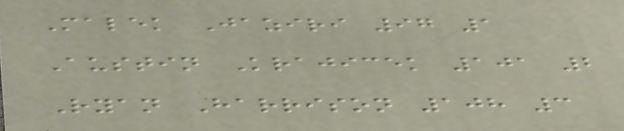Malek Jaziri 97 1
Austin Krajicek 101 2
Ryan Harrison 108 3
